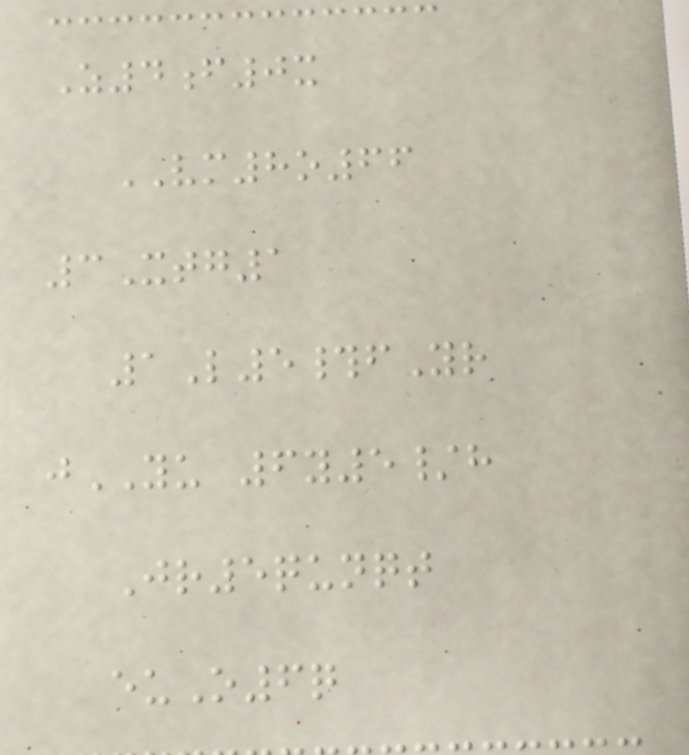Z4f0x
VM8o66
3Xtg1
1L5#fYr
jYU 6y5/h
Jr5qunqt
euO6q
